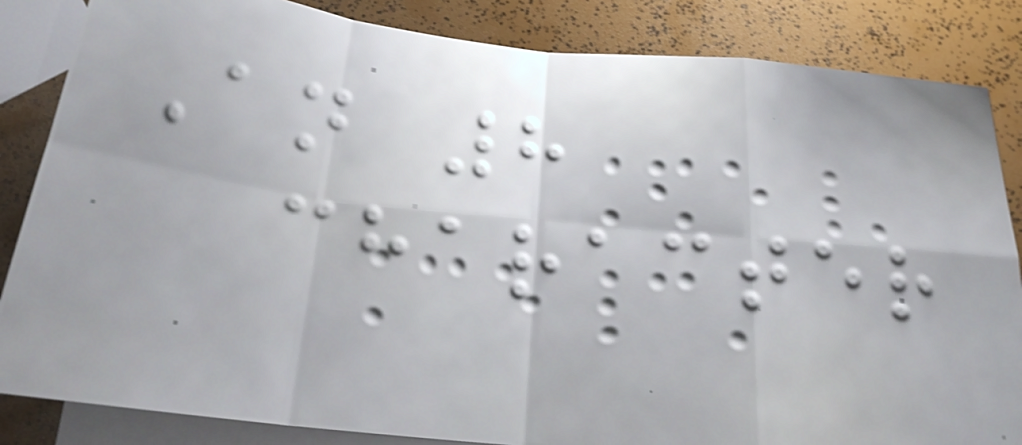An 8
character
